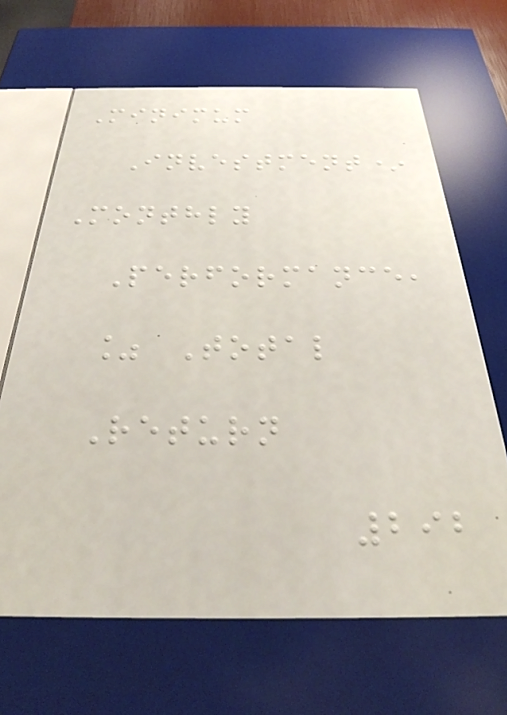Minimum
Investment*
Monthly
Performance,
% Total
Return
292
